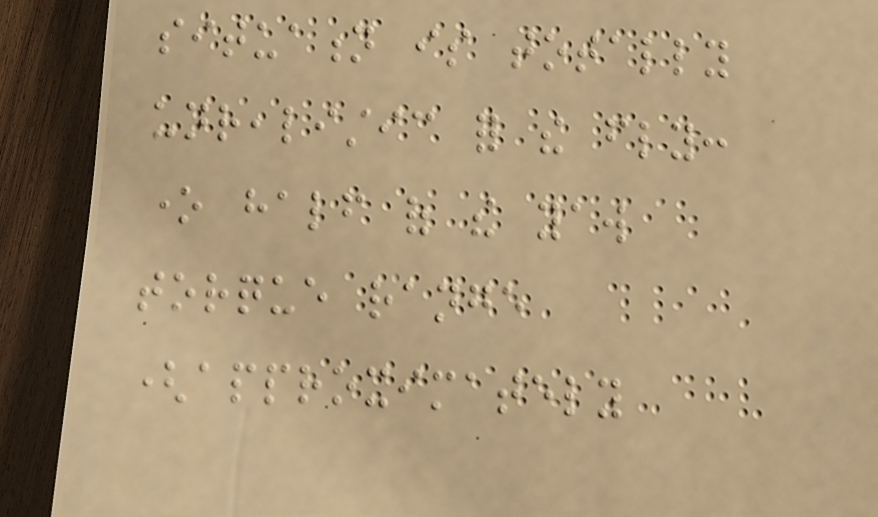situation is totally
unrealistic for the fly:
one half of the yaw
torque range
(approximately
